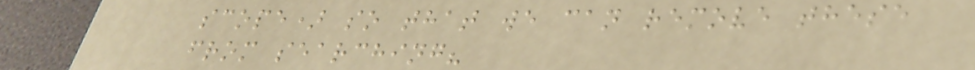scope) so that we can remove these
from searching?
